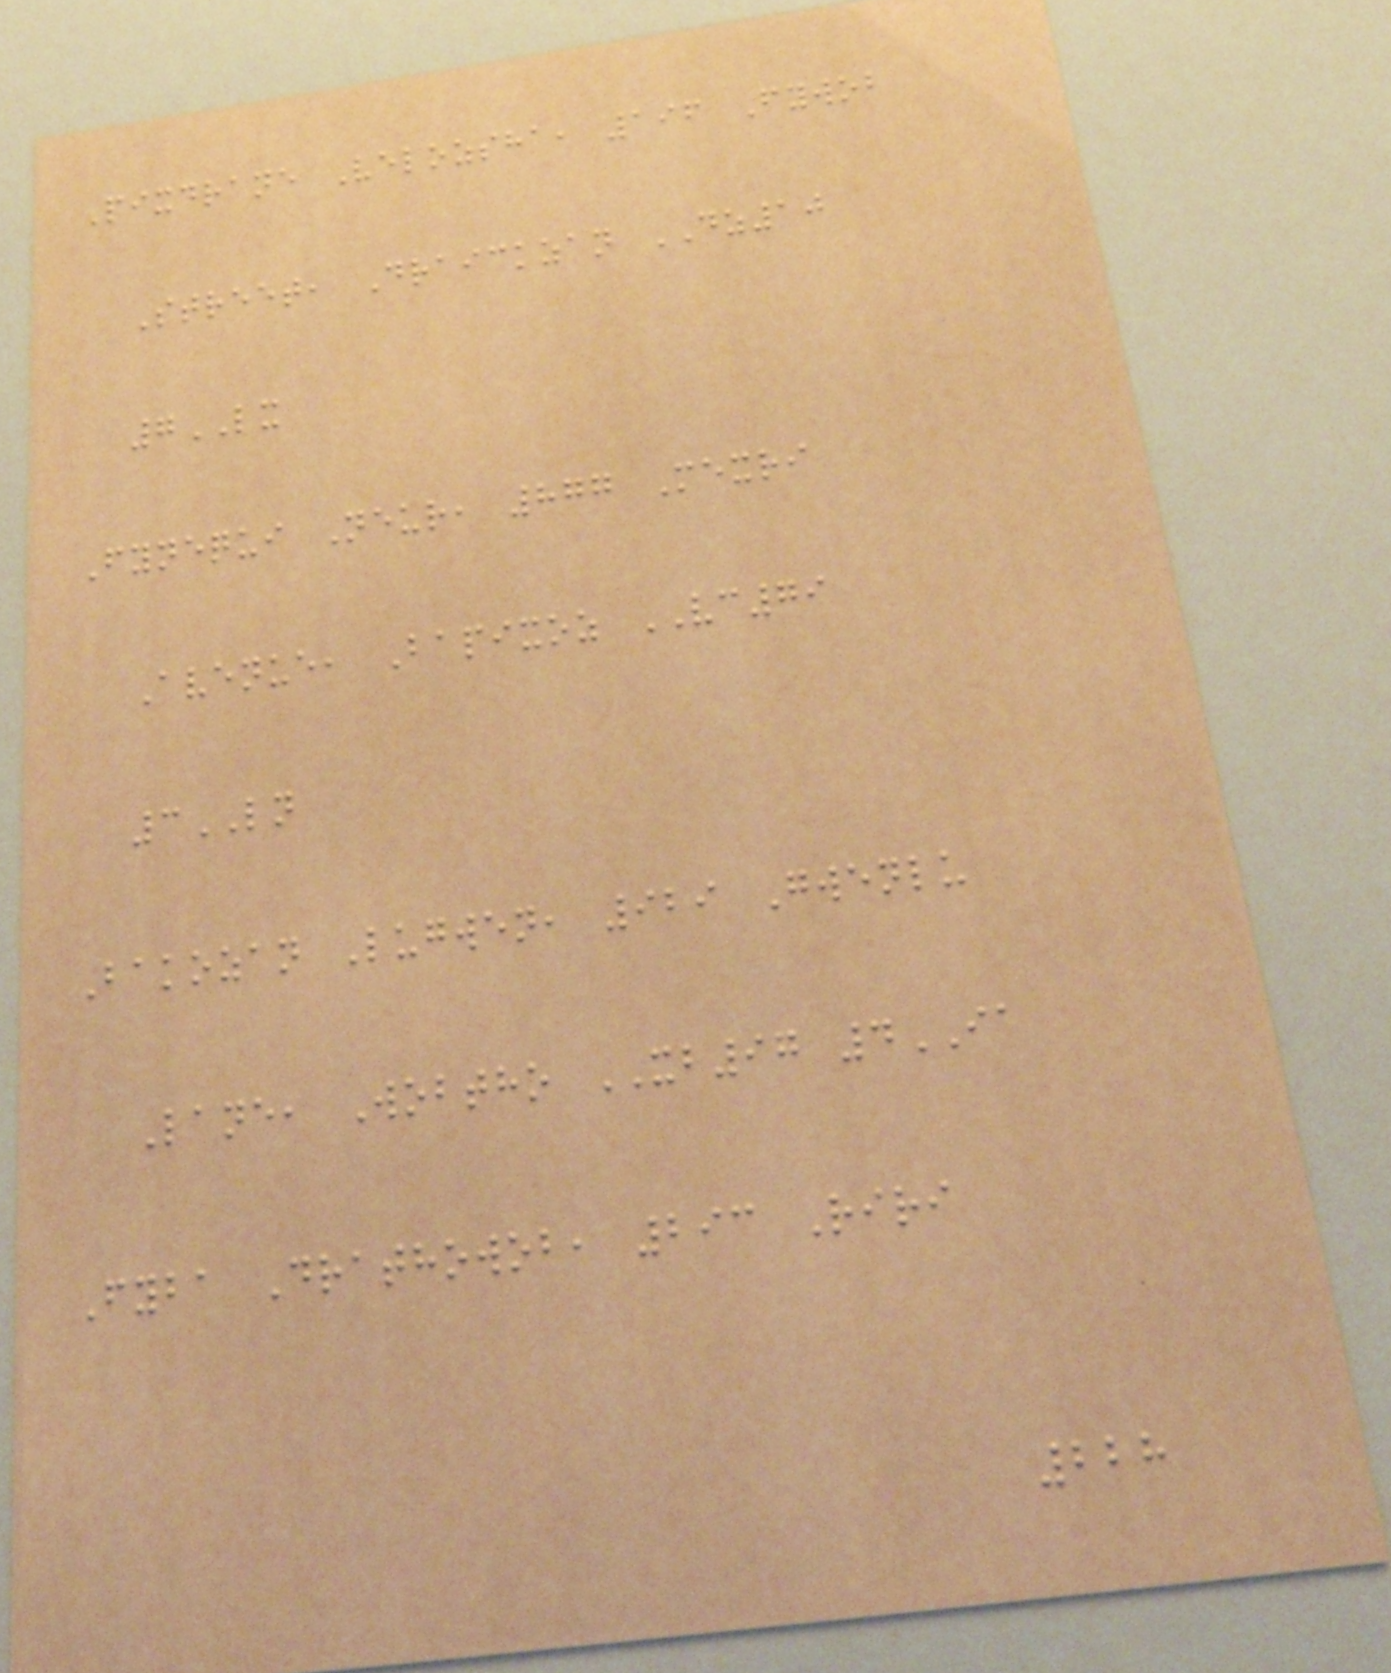Pixdrane Velozsha, 196 Fywob
Street, Draickzan DZ10
7LX
Fynequi Neur, 877 Mexri
Avenue, Bapixoz VC79
3LN
Bakozan Lugwen, 929 Gwenlu
Lane, Wobtho XB97 4IA
Fyba Drathowob, 293 Riri
228
